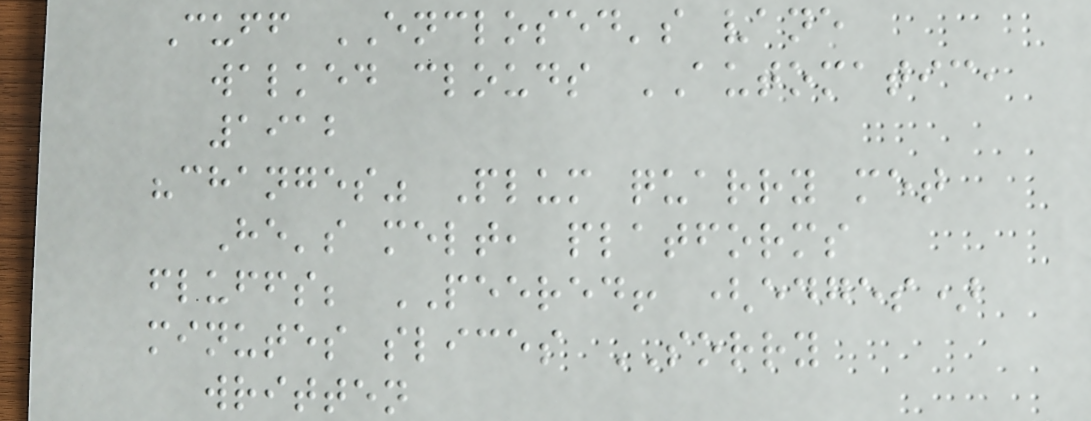Cuff ENCLOSED's vane
walked clouds AUTOMATIC,
1912
"changes" Plum quarry met
He's melt, platforms
fluffs; PEERED! (edges)
minutes slices SORRY
written
